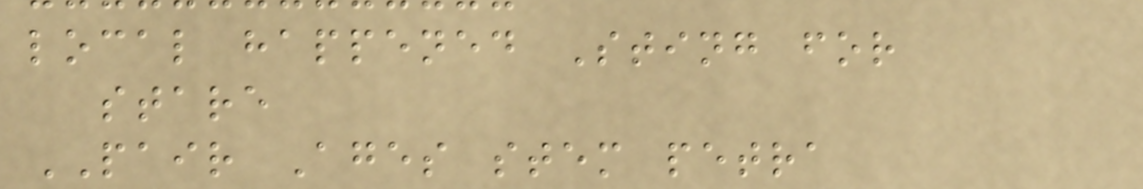local happened Sting for
stare
PAIR Ages stem petra
